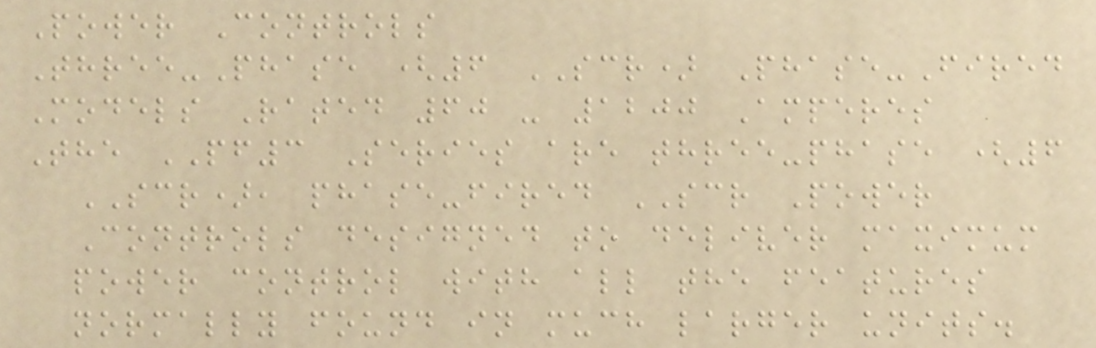Power Controls
Three-Phase (6 SCR) Phase-Fired
Models Rated 60 - 1200 Amperes
The PF3 Series are three-phase (6
SCR), phase-fired SCR Power
Controls designed to deliver maximum
power control with all the features
normally found in much larger units.
